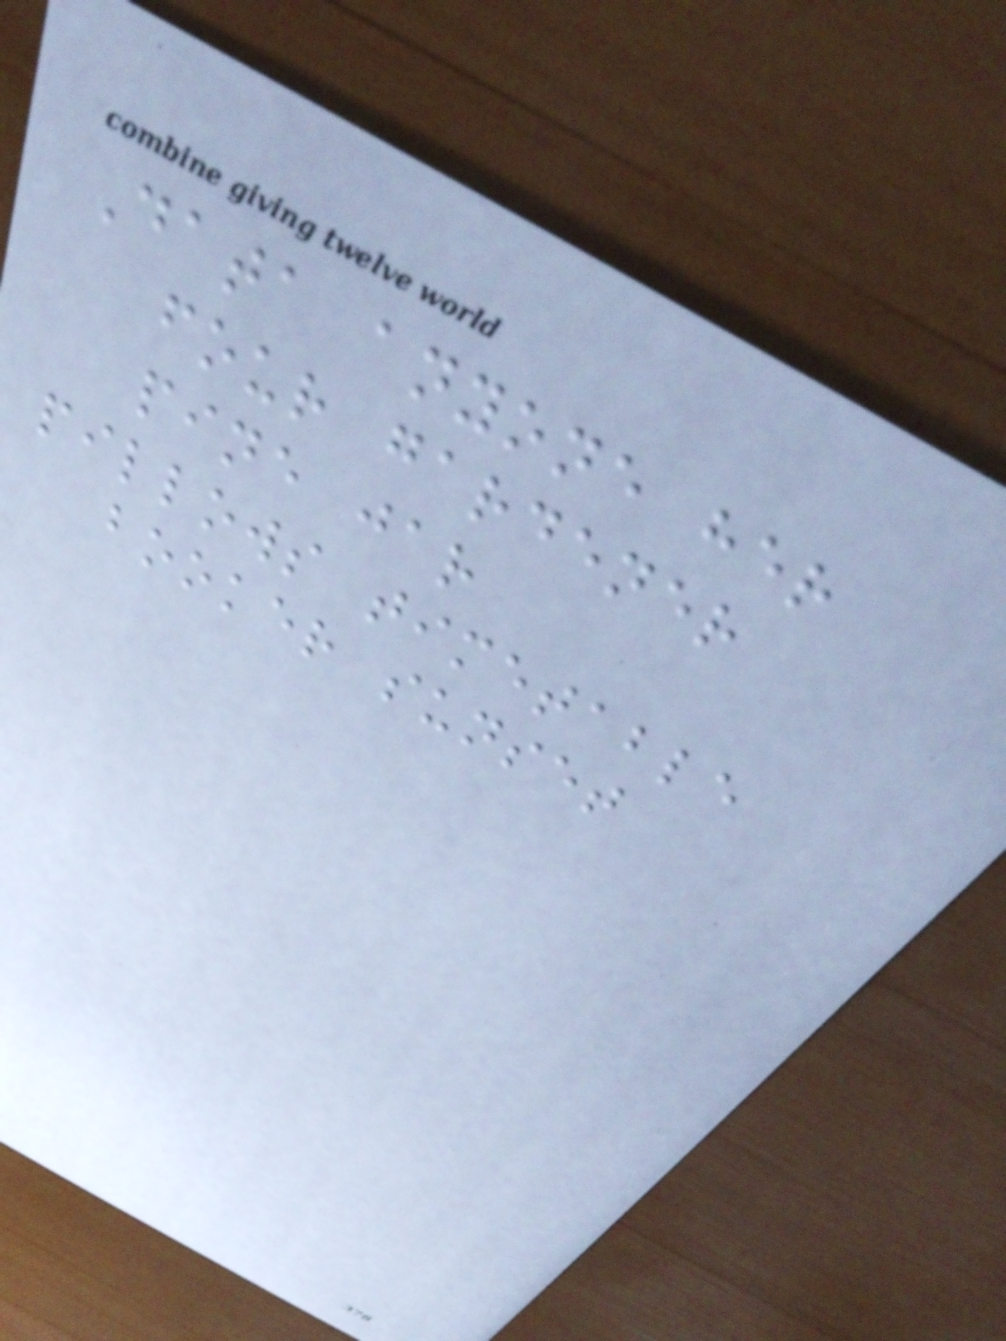Data anyone her
four gardener
pine jar
pillows timetable
booker sunset
